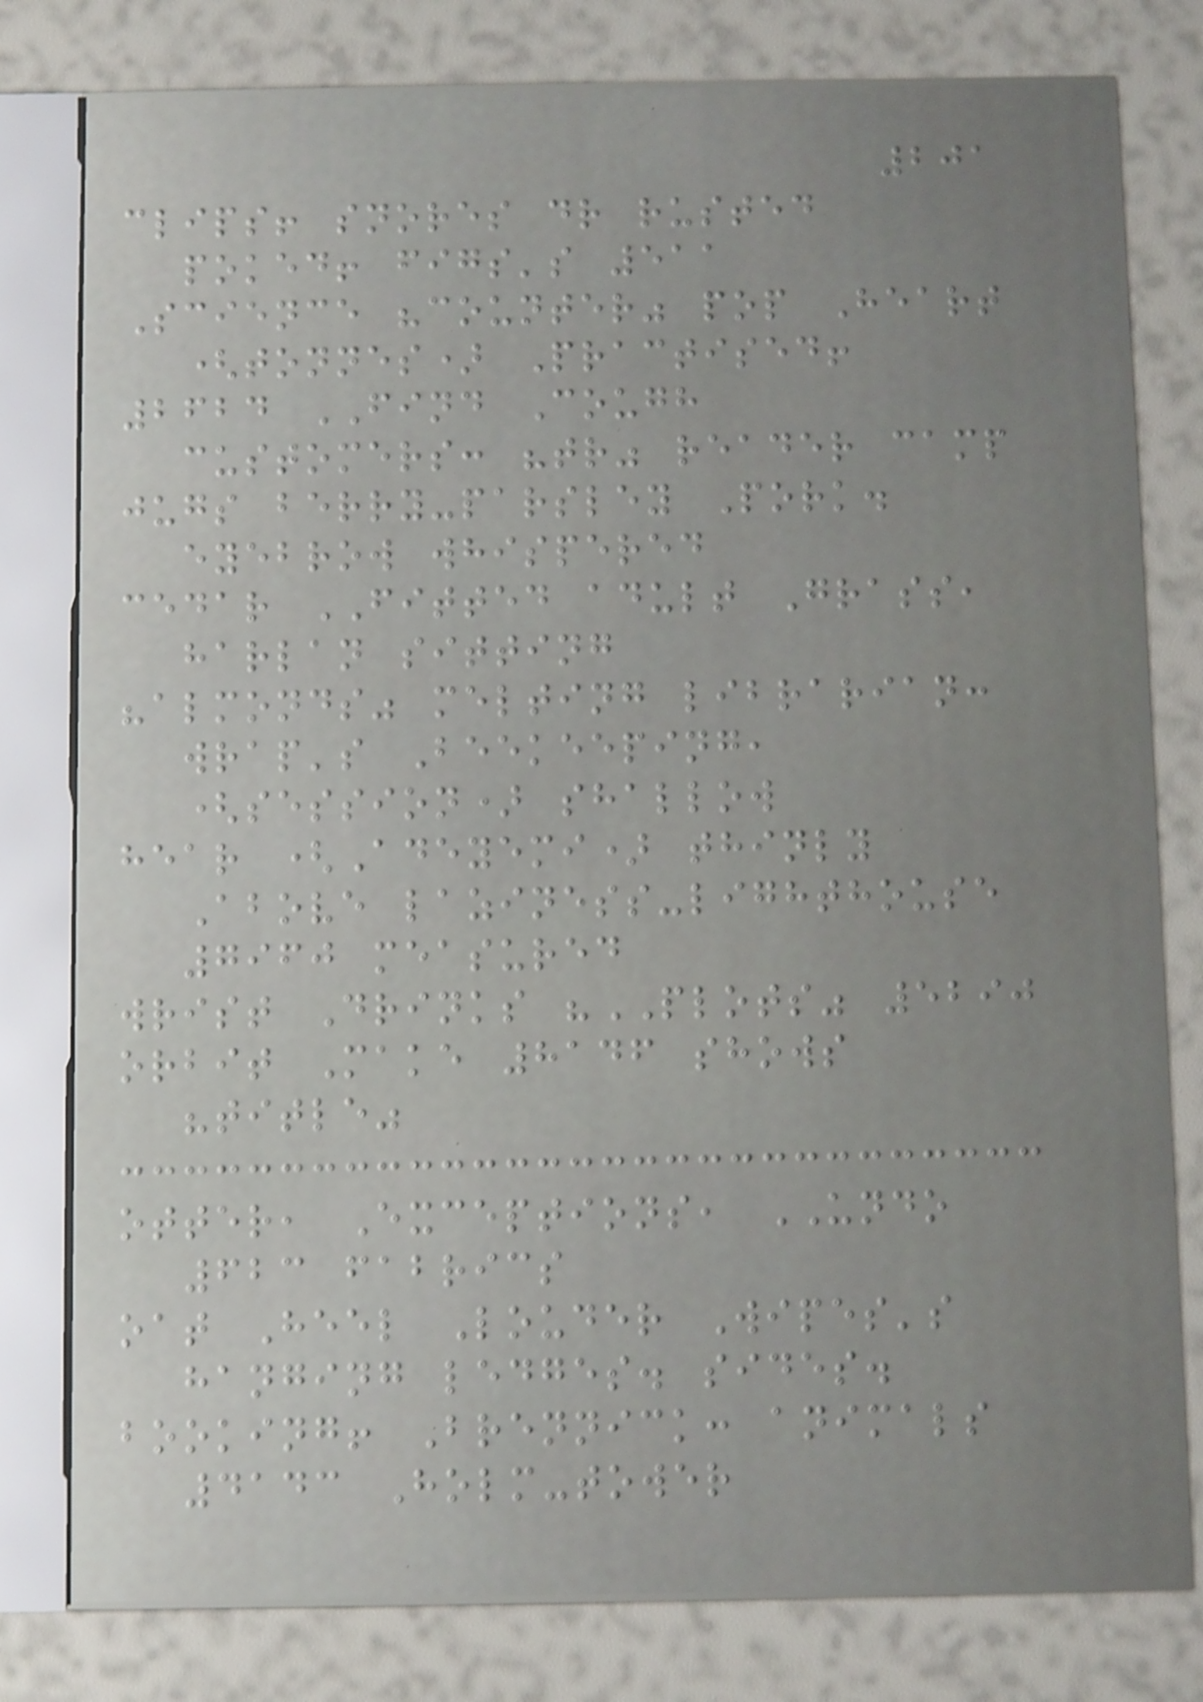201
clips! snores dr rusted
poked! figs's 511
Science "counter" pop Heart
(tonnes) Practised!
2624 FIND Cough
customers: "tr" reader camp
jugs berry-parsley Pork.
eyebrow whispered
cedar FITTED adult Grass,
harlan sitting
"almonds" melting librarian:
wrap's Beekeeping,
(session) shallow
hear (Adeyemi) thinly
Above laziness-lighthouse
7960 measured
wrist Drinks "PLOTS" 5290
orbit Make 8146 shows
"title"
otter, Exceptions, UNDO
623 fabrics
oat Heel Louder Wipes's
hanging ledges. sides.
booking! Brennick: animals
4143 Holm-tower
